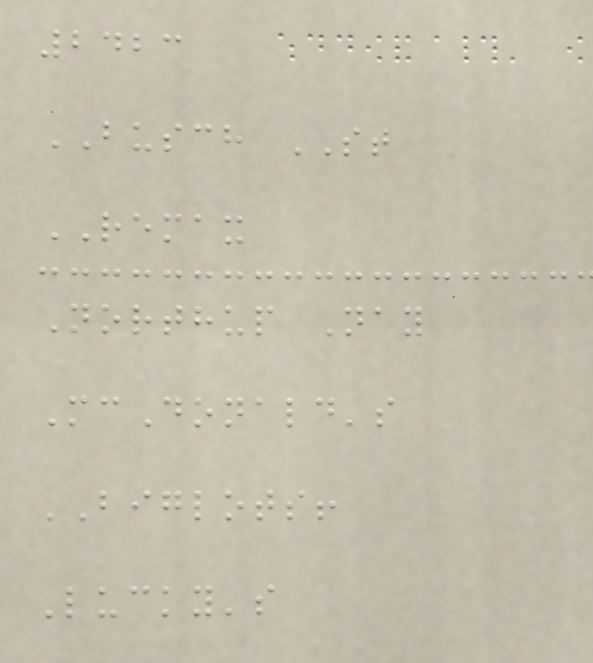2423
BUSCH ST
REMAX
Northup Nay
McDonald's
BIGLOTS!
Lucky's
